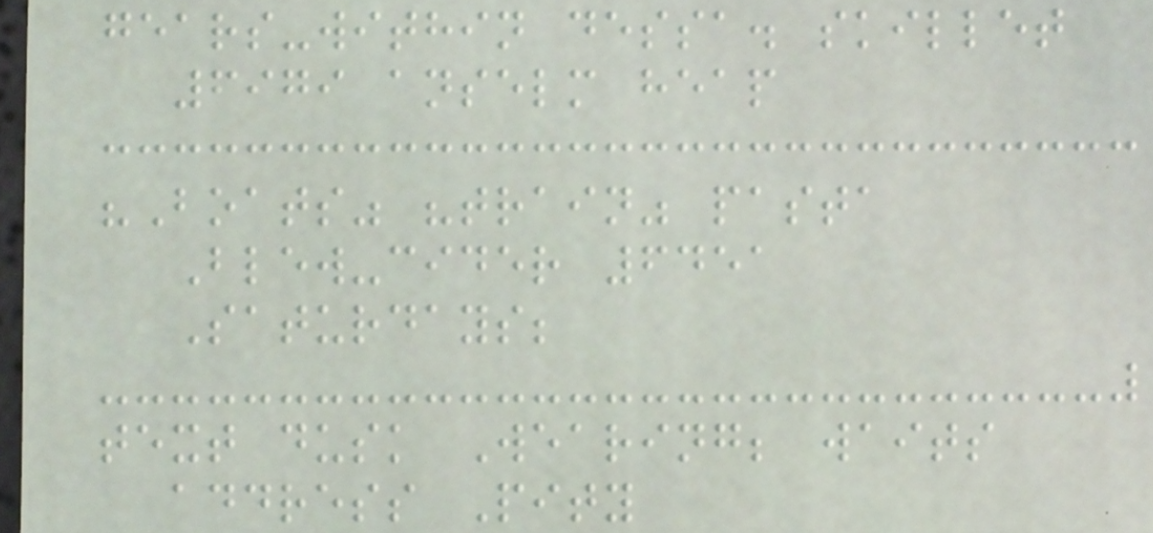gears-within dessa. skillet
6979 anselm heap
"Boats" "train" pasta
Blew-cider 6451
Saturdays;
text dusk Wearing; waits
address Pity
